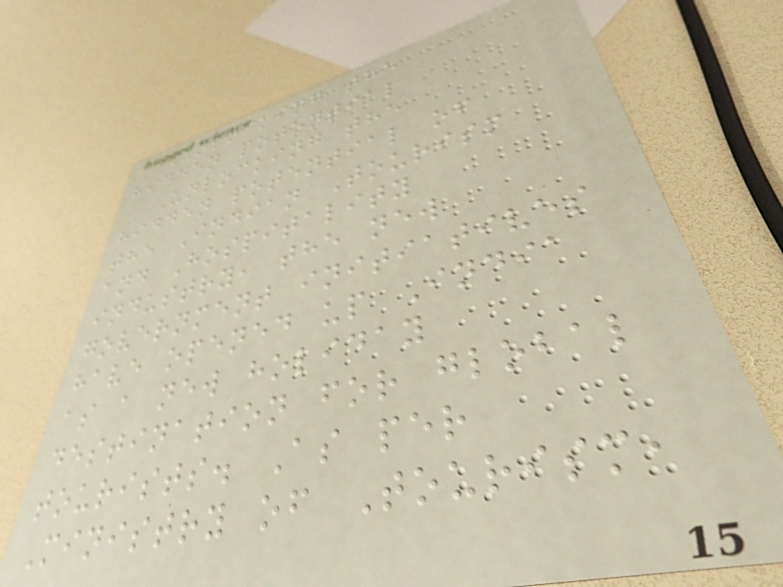Unlocking the
hidden potential
Unlocking the
hidden potential of
the Indian Tourism
and Hospitality
industry, the new
government initiatives
have opened up India
as a new holiday
destination for global
tourists. As per
Ministry of Tourism,
